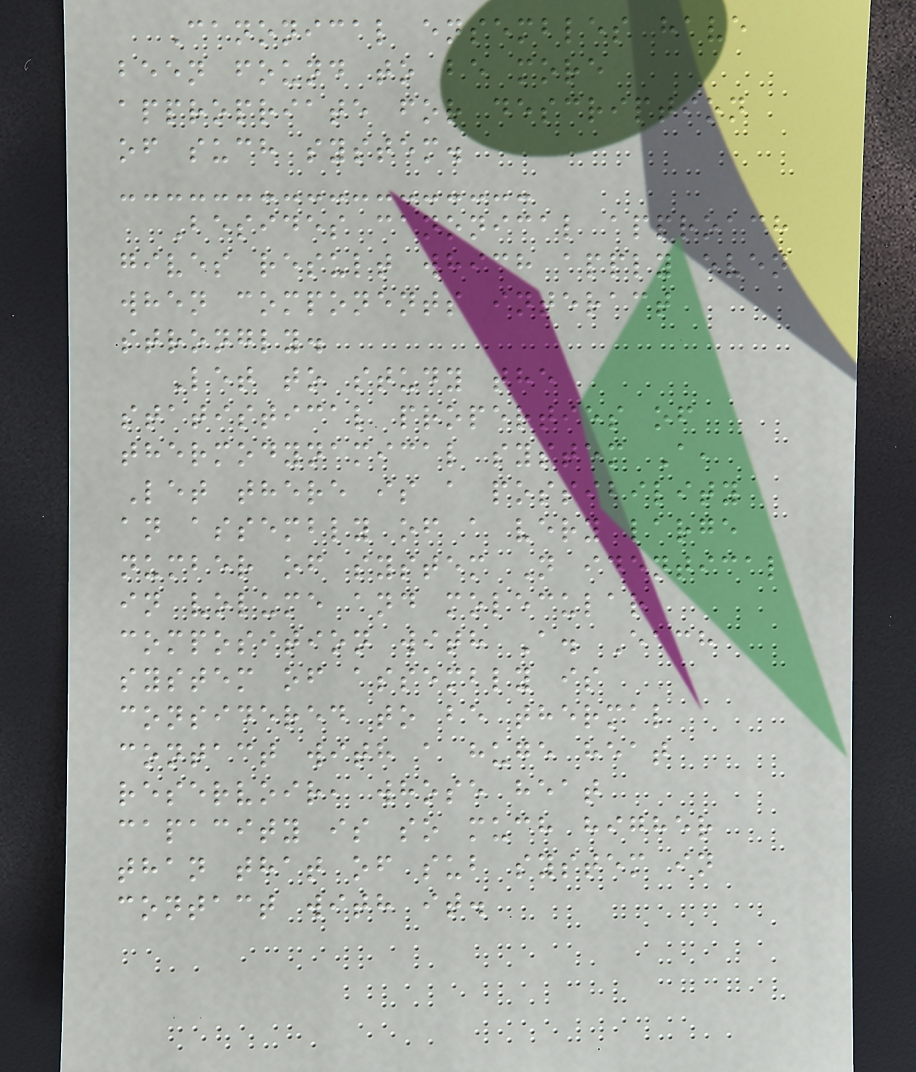Canonical ensembles have
been found to be more
appropriate for description
of such system.
Besides canonical approach
gives result which apply even
when components interact
strongly.
Let to study the
statistical properties of
thermodynamical system A,
Let there is a possibility
an assembly of a very large
number of system N identical
in volume and molecular
composition with A. Each
system of assembly is
considered to be thermal
contact with a huge heat
reservoir, whose heat
capacity is so much higher
than that of sub system in
contact with it.
